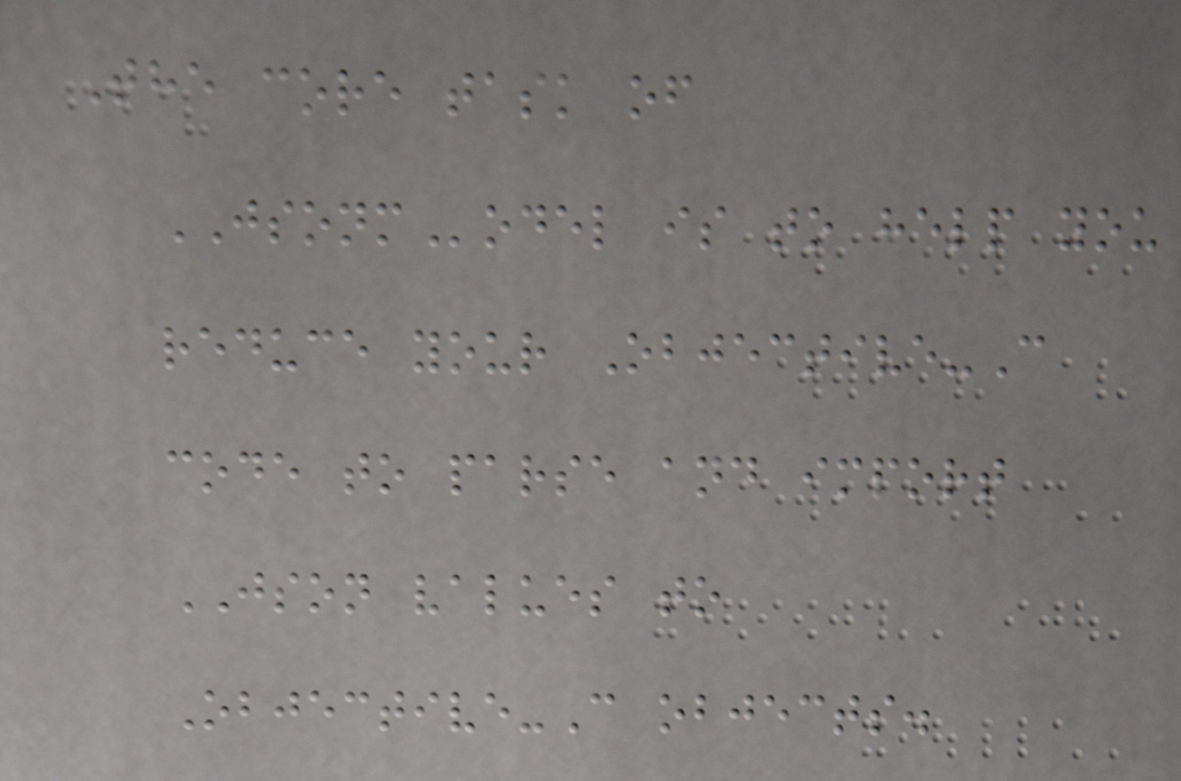The core task of
JSONModel is to help you
reduce your Objective-C
code to parse and import
JSON values to
Objective-C objects.
